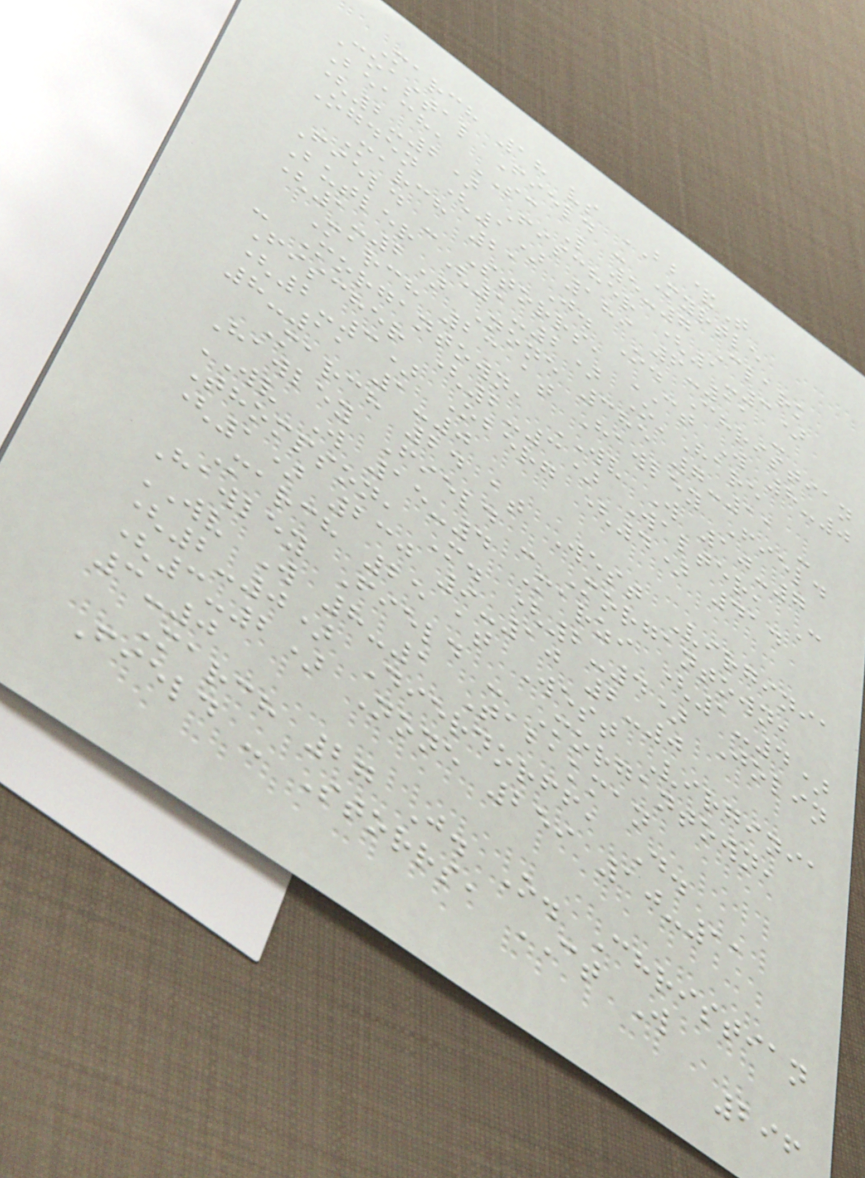March 18 vs BB&T
Coastal Field - Myrtle
Beach, SC L 5-7 Clark
(2-2) Fischer (1-3)
Ogden (1) 189 6-11 -
March 21 J. O. Christian
Field - Storrs, CT W 8-0
Butler (1-2) O'Hare
(1-2) None 385 7-11 -
March 23 at Hawley Field
- Morgantown, WV W 10-7
Fischer (2-3) Walter, C
(2-3) Oberg (4) 414
8-11 1-0
March 24 at West Virginia
Hawley Field - Morgantown,
WV W 15-4 Marzi (1-4)
Thompson, M. (2-4) Jolin
(1) 230 9-10 2-0
March 25 at West Virginia
Hawley Field - Morgantown,
WV W 8-1 Tabakman
(2-0) Dierdorff, D.
(3-2) None 259 10-11
3-0
March 27 J. O. Christian
Field - Storrs, CT W
296
